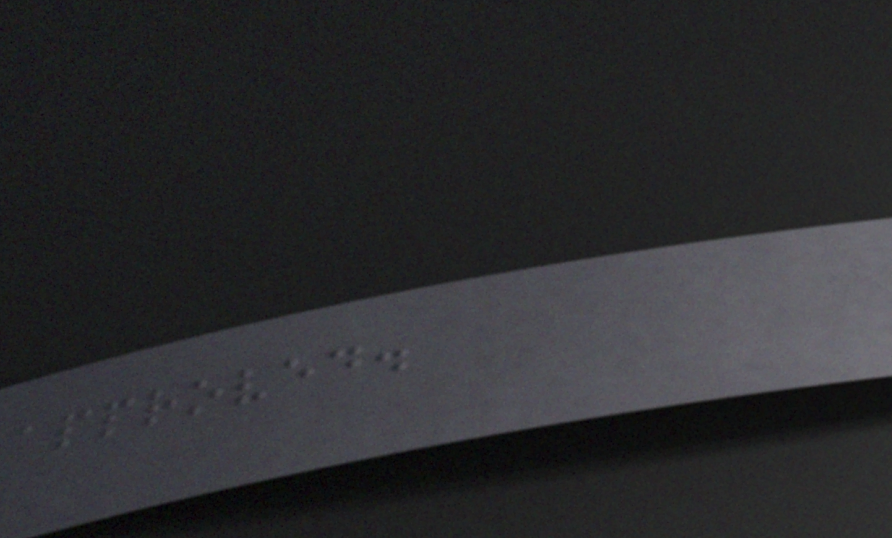approved.
